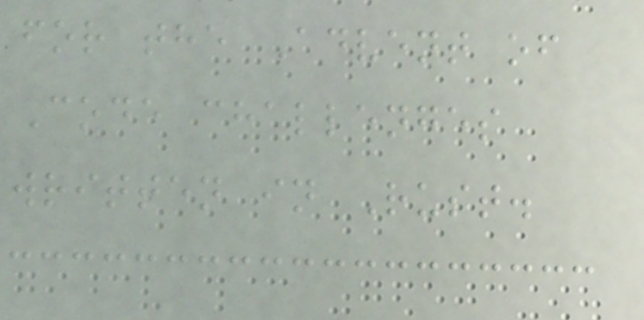for the Advent of
Code challenges
written in Rust.
